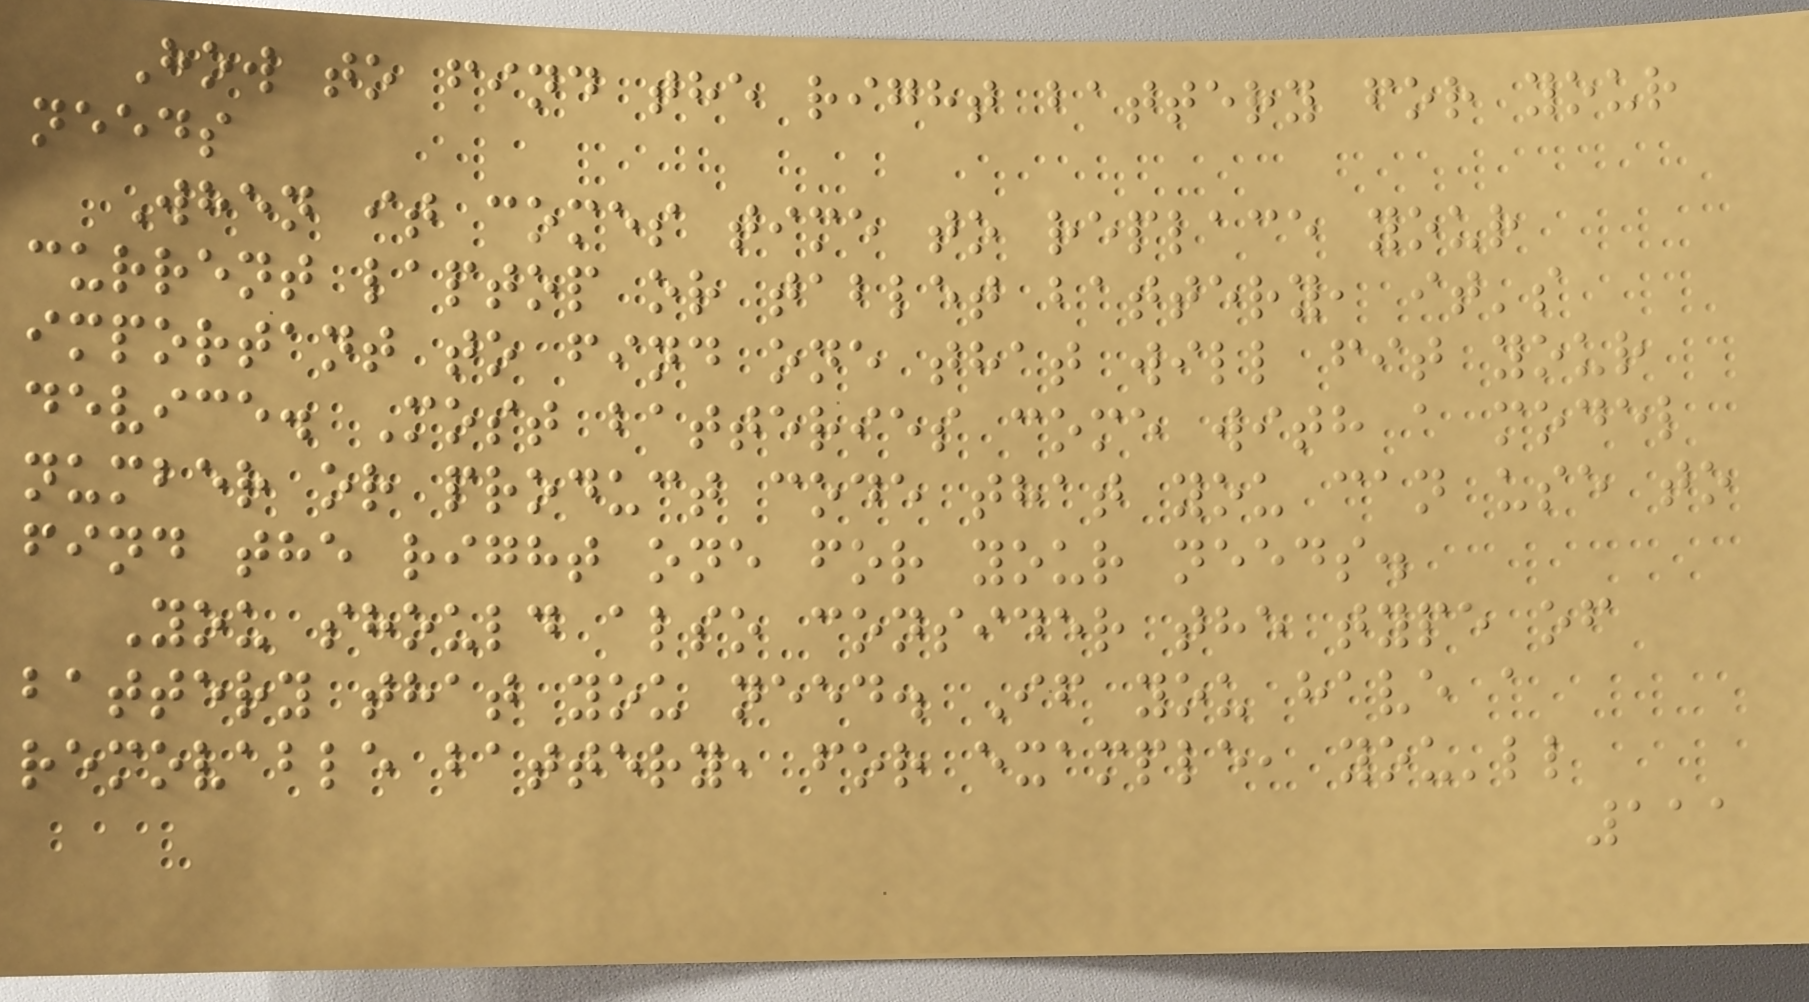How to find the right battery for your
needs
When it comes time to replace your
current laptop or tablet battery, it's
important to find one that will fit your
device. Most batteries come with a model
number or product code that you can use to
find the right one for your needs.
You should also consider the type of
battery that you need. If you have a
removable battery, for example, you'll
111
